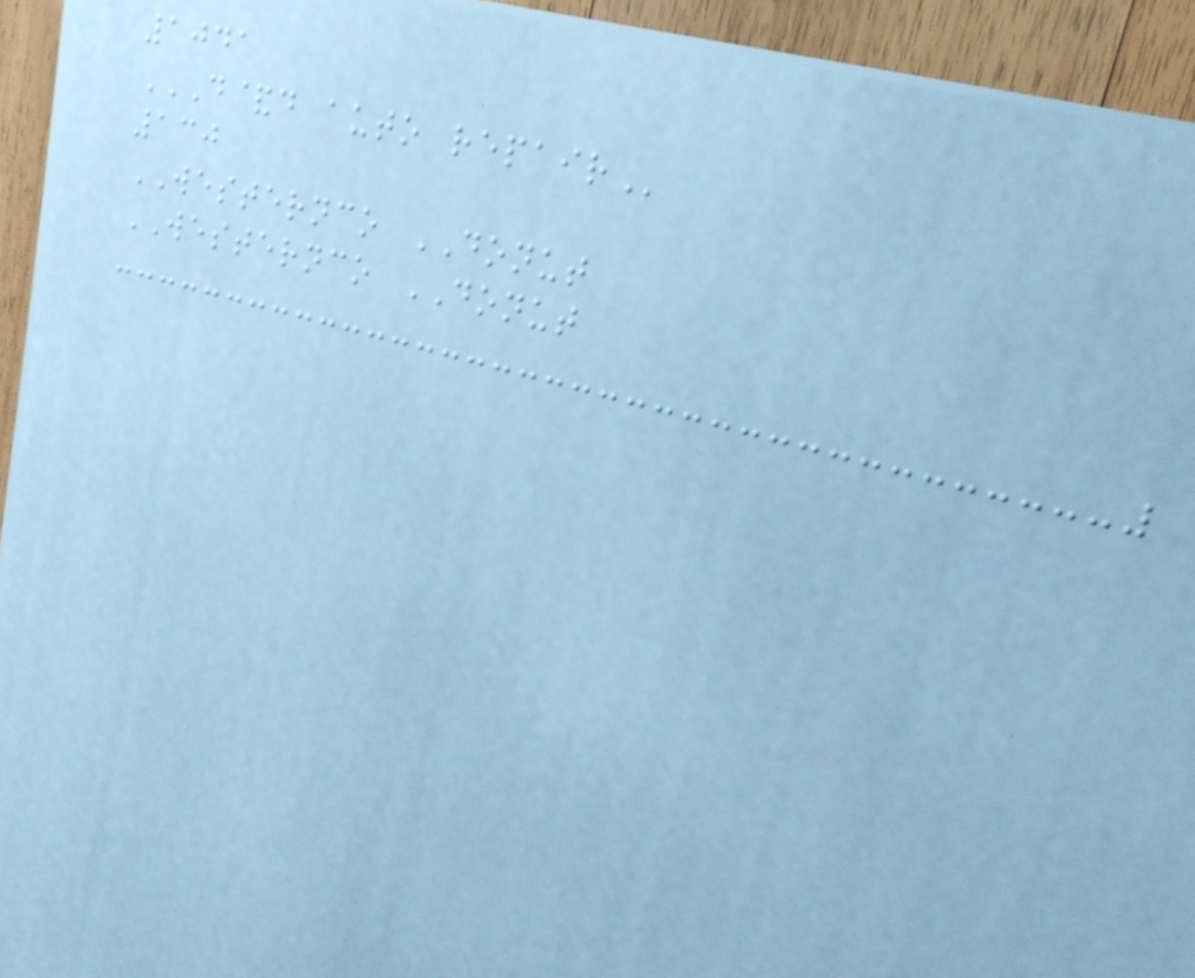1041
D&D AUTO REPAIR
130
WESTERNCO DONUT
WESTERNCO DONUT
